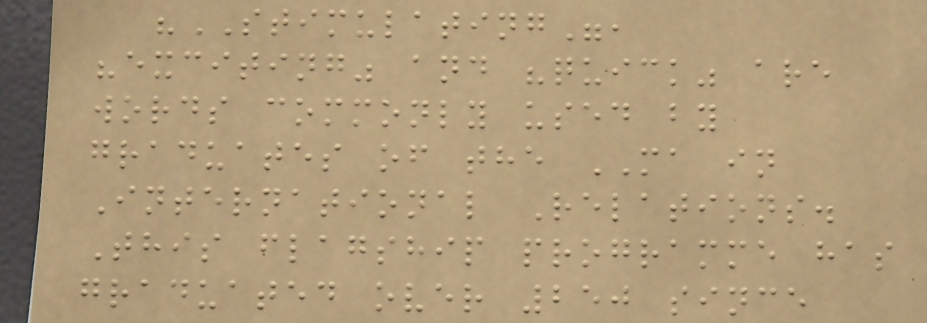"STIMULATING",
"exciting" and "quick" are
words commonly used by
graduates of the MA in
International Relations.
This flagship programme has
graduated over 250 since
